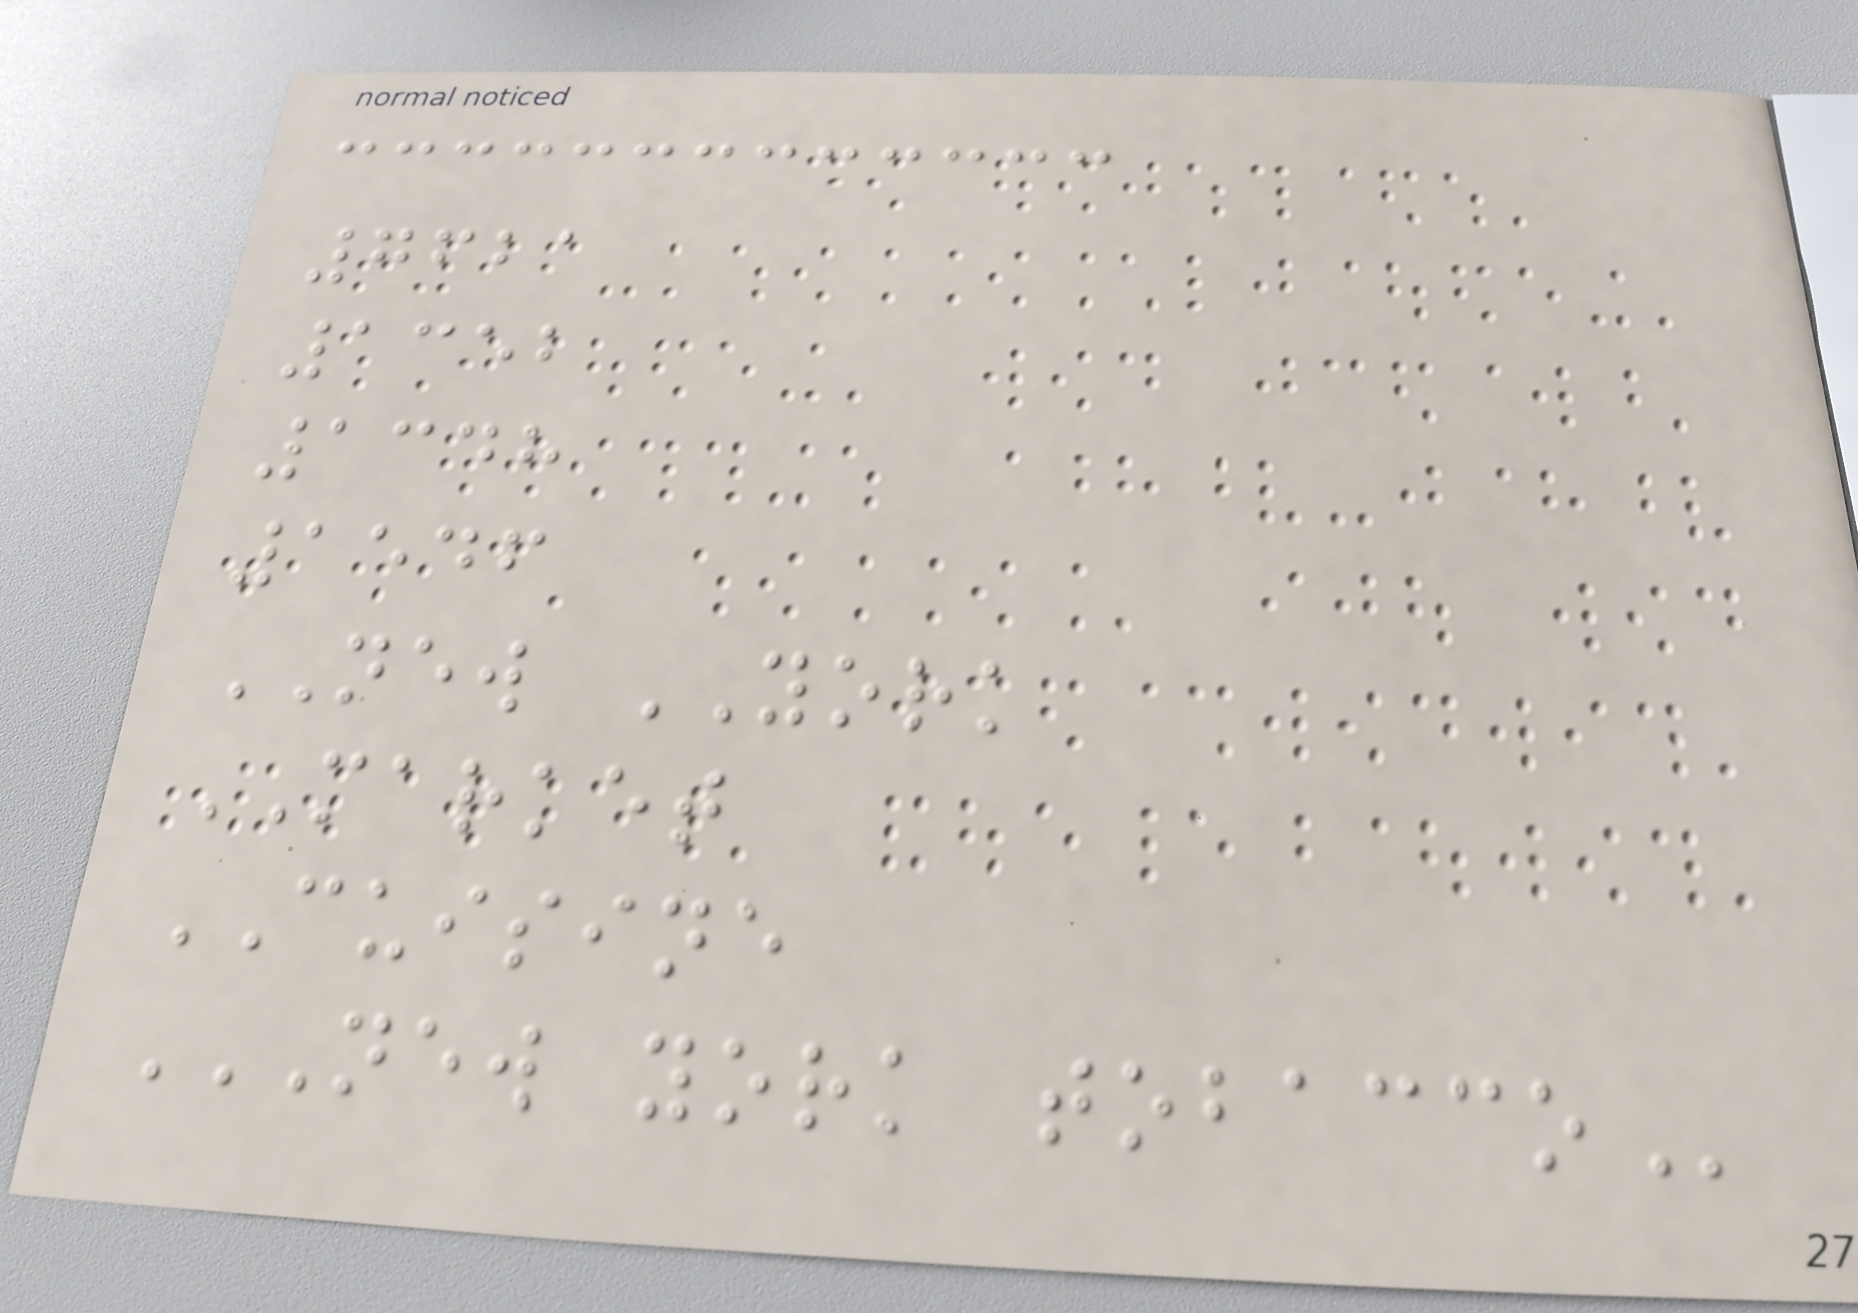7621
1352
1348
1546
NEW YORK
MARKET
CUISINE
NEW YORK TOBACCO
